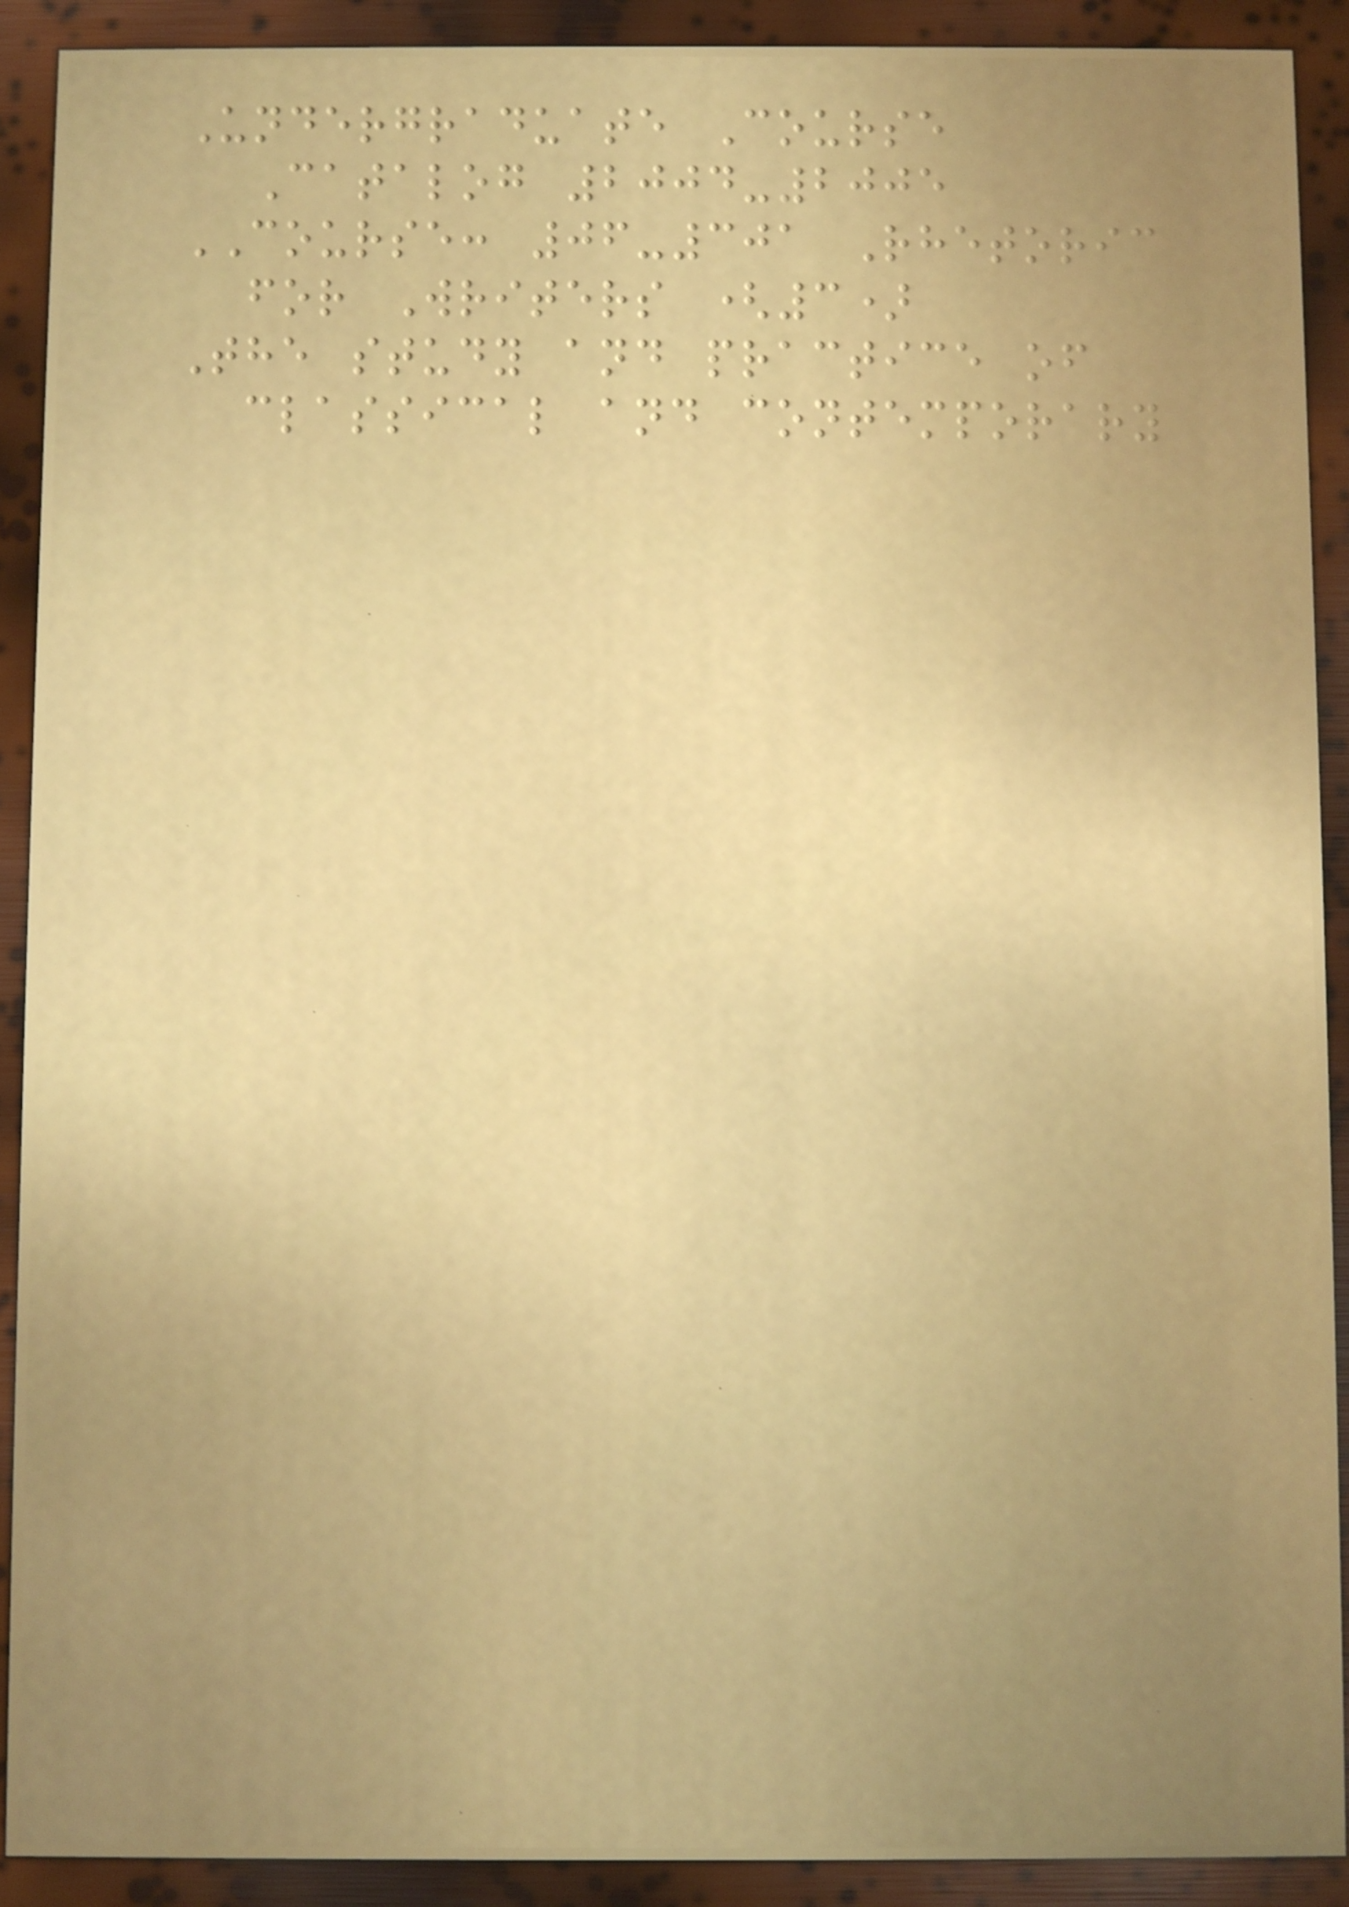Undergraduate Course
Catalog 2004-2005
COURSE: 06-301 Rhetoric
for Writers (3)
The study and practice of
classical and contemporary
